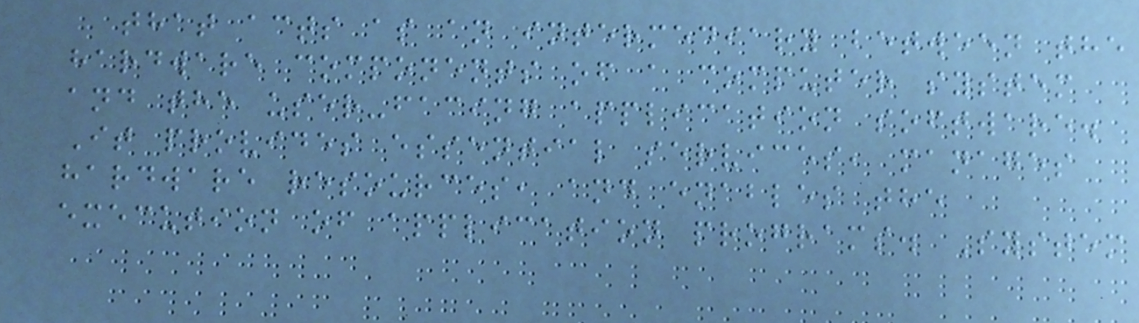that acts as an intermediary between the
hardware components of a computer system
and the user-facing application software.
It provides essential services, manages
hardware resources, and enables the
execution of application programs. System
